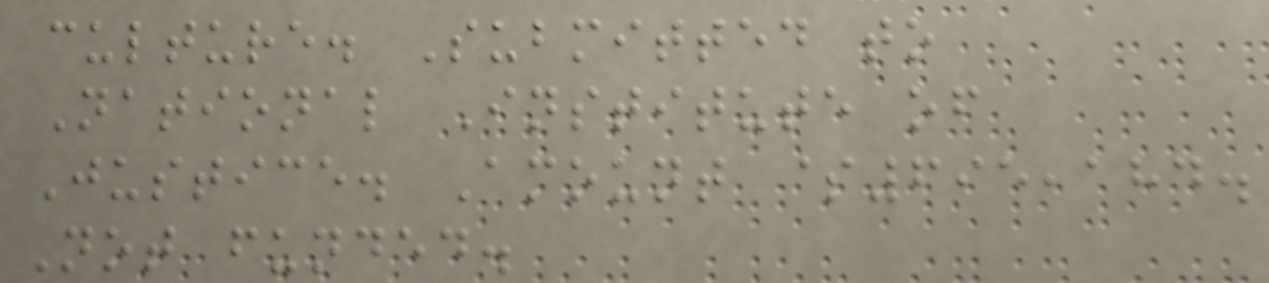culture. Submitted to
National Institute of
Justice. Amount $695,184.
Not funded.
